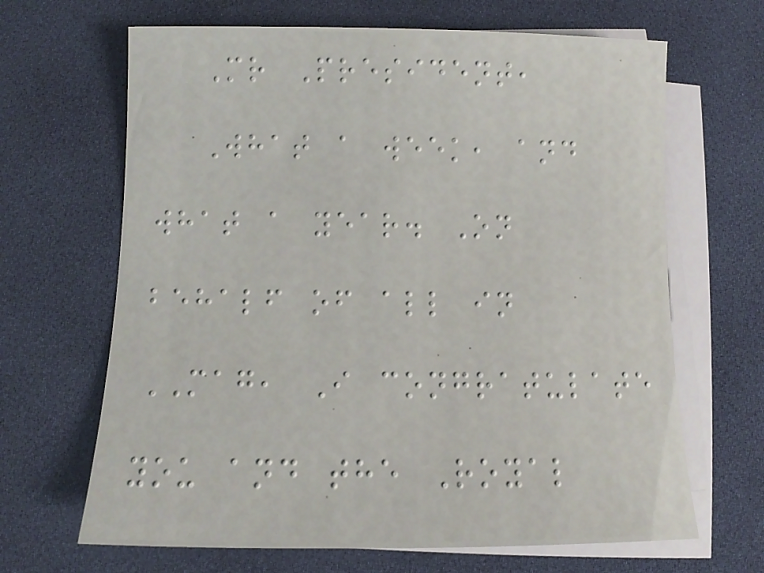Mr President,
What a week, and
what a year. On
behalf of all in
MAG, I congratulate
you and the Royal
